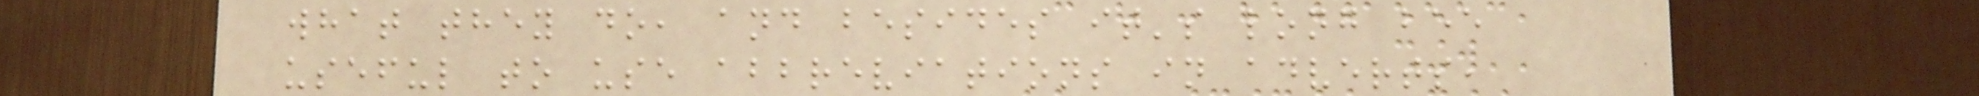what they do, and besides it's long bee
useful to use abbreviations in adverts,
